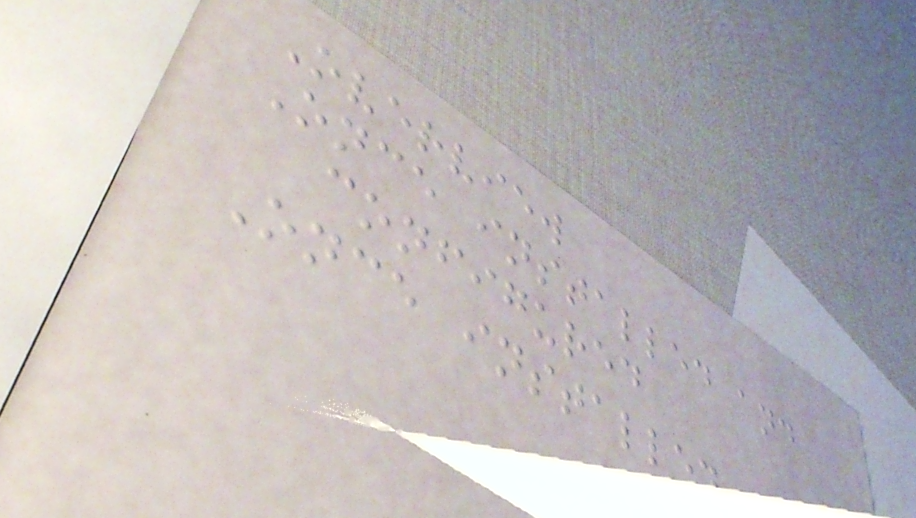Overview
Once installed and
configured
Once installed
